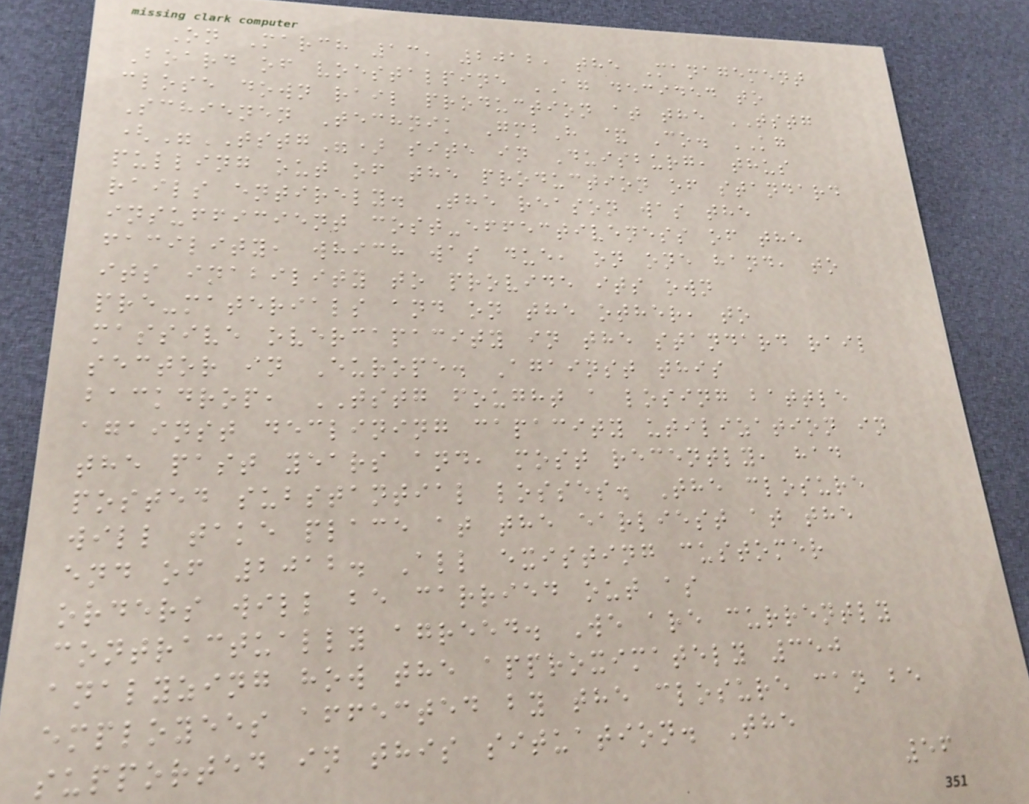On March 13, 2012, the Management
Board of voestalpine AG decided to
close down rail production at the TSTG
Schienen Technik GmbH & Co. KG
("TSTG") site in Duisburg, thus
pulling out of the production of standard
rails entirely. The reason was the
insufficient cost-effectiveness of the
facility, which was due, on one hand, to
its inability to provide its own
pre-materials and on the other, to
massive overcapacity in the standard rail
sector in Europe. Against this
backdrop, TSTG fought a losing battle
against declining capacity utilization in
the past years and, most recently, had
posted substantial losses. The closure
will take place at the earliest at the
end of 2012. All existing customer
orders will be carried out as
contractually agreed. We are currently
analyzing how the approximately 350
employees affected by the closure can be
supported in this situation. The
56
